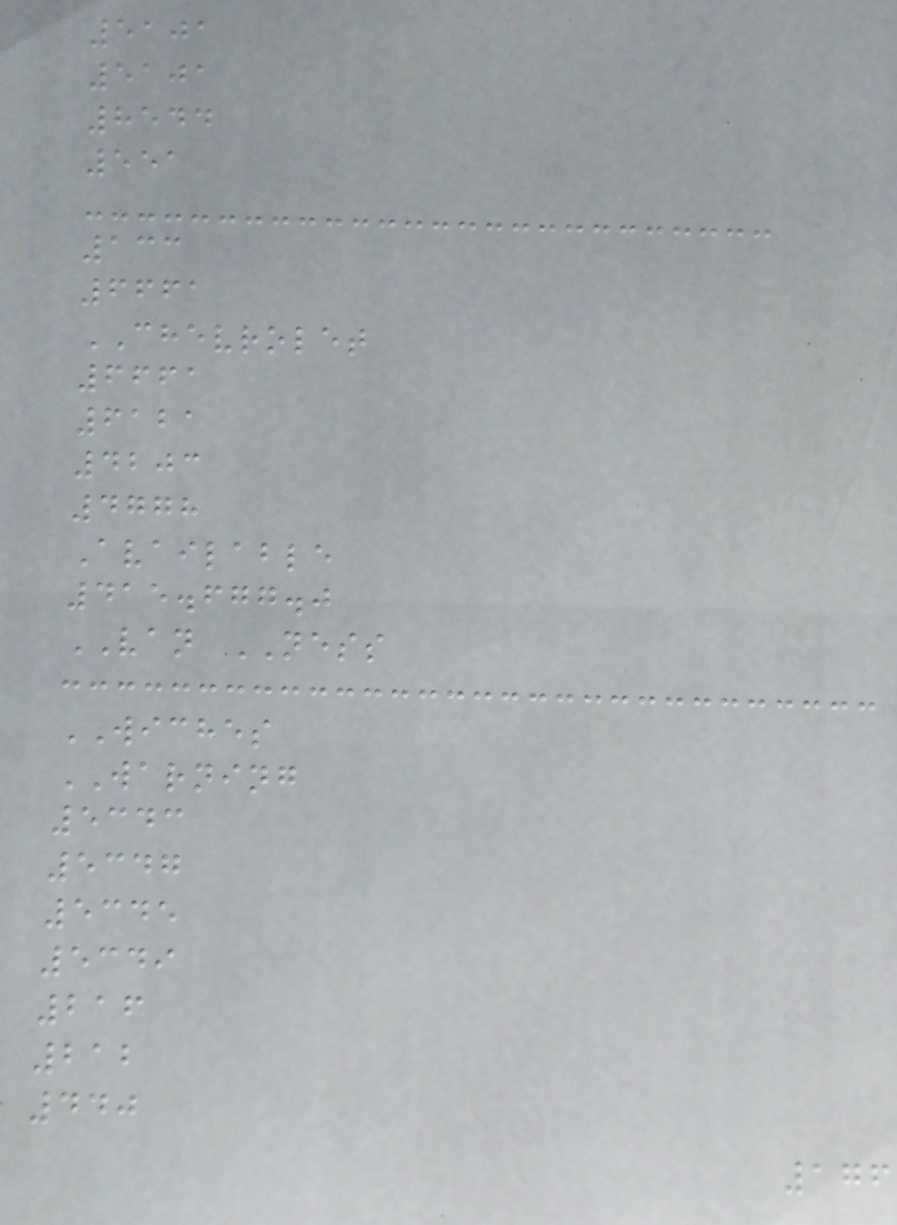5101
5101
8544
551
133
6661
CHEVROLET
6661
6121
4203
4778
Available
415.677.0
VAN NESS
WICHES
WARNING
5343
5347
5345
5349
216
212
440
176
